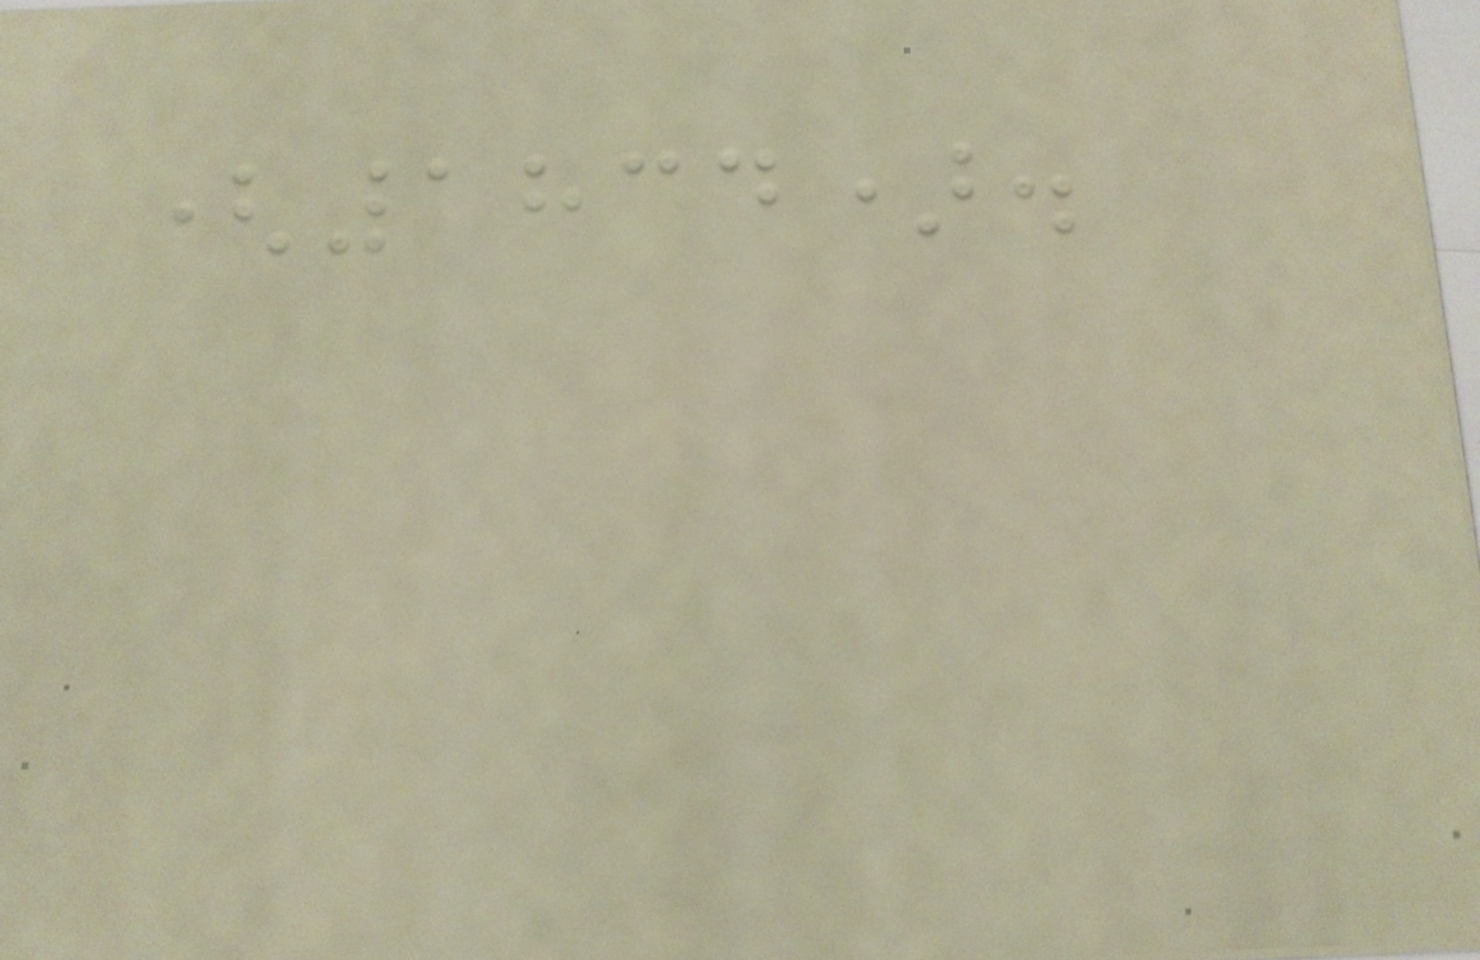(1834).
